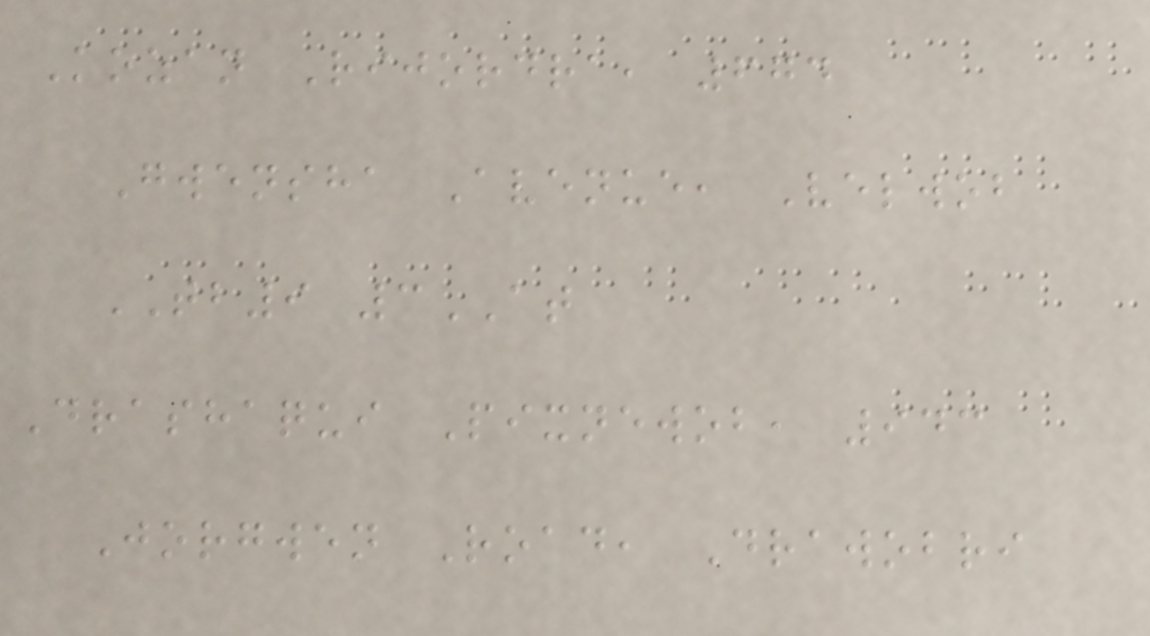Kozan Rijordra, 674
Gwensha Avenue, Velwob
TB9 3AT
Drashaqui Pixnewob, 943
Jorgwen Road, Drawobri
